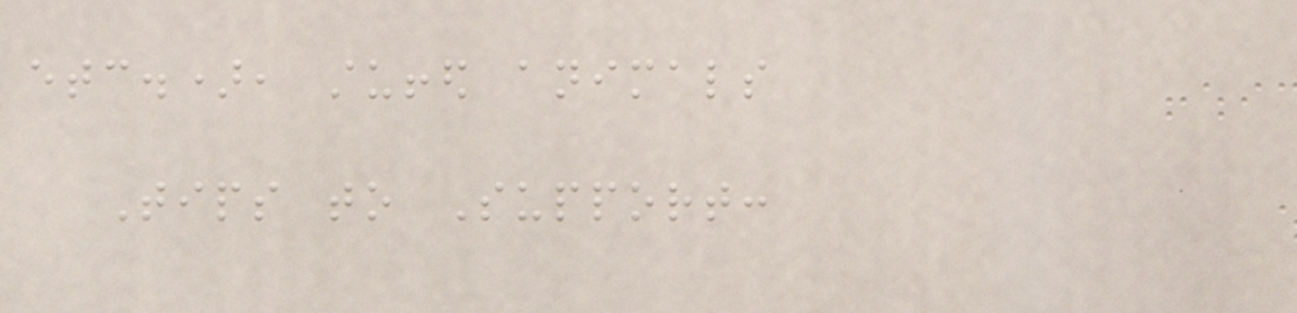etc.), stuffed animals
Tips to Support:
